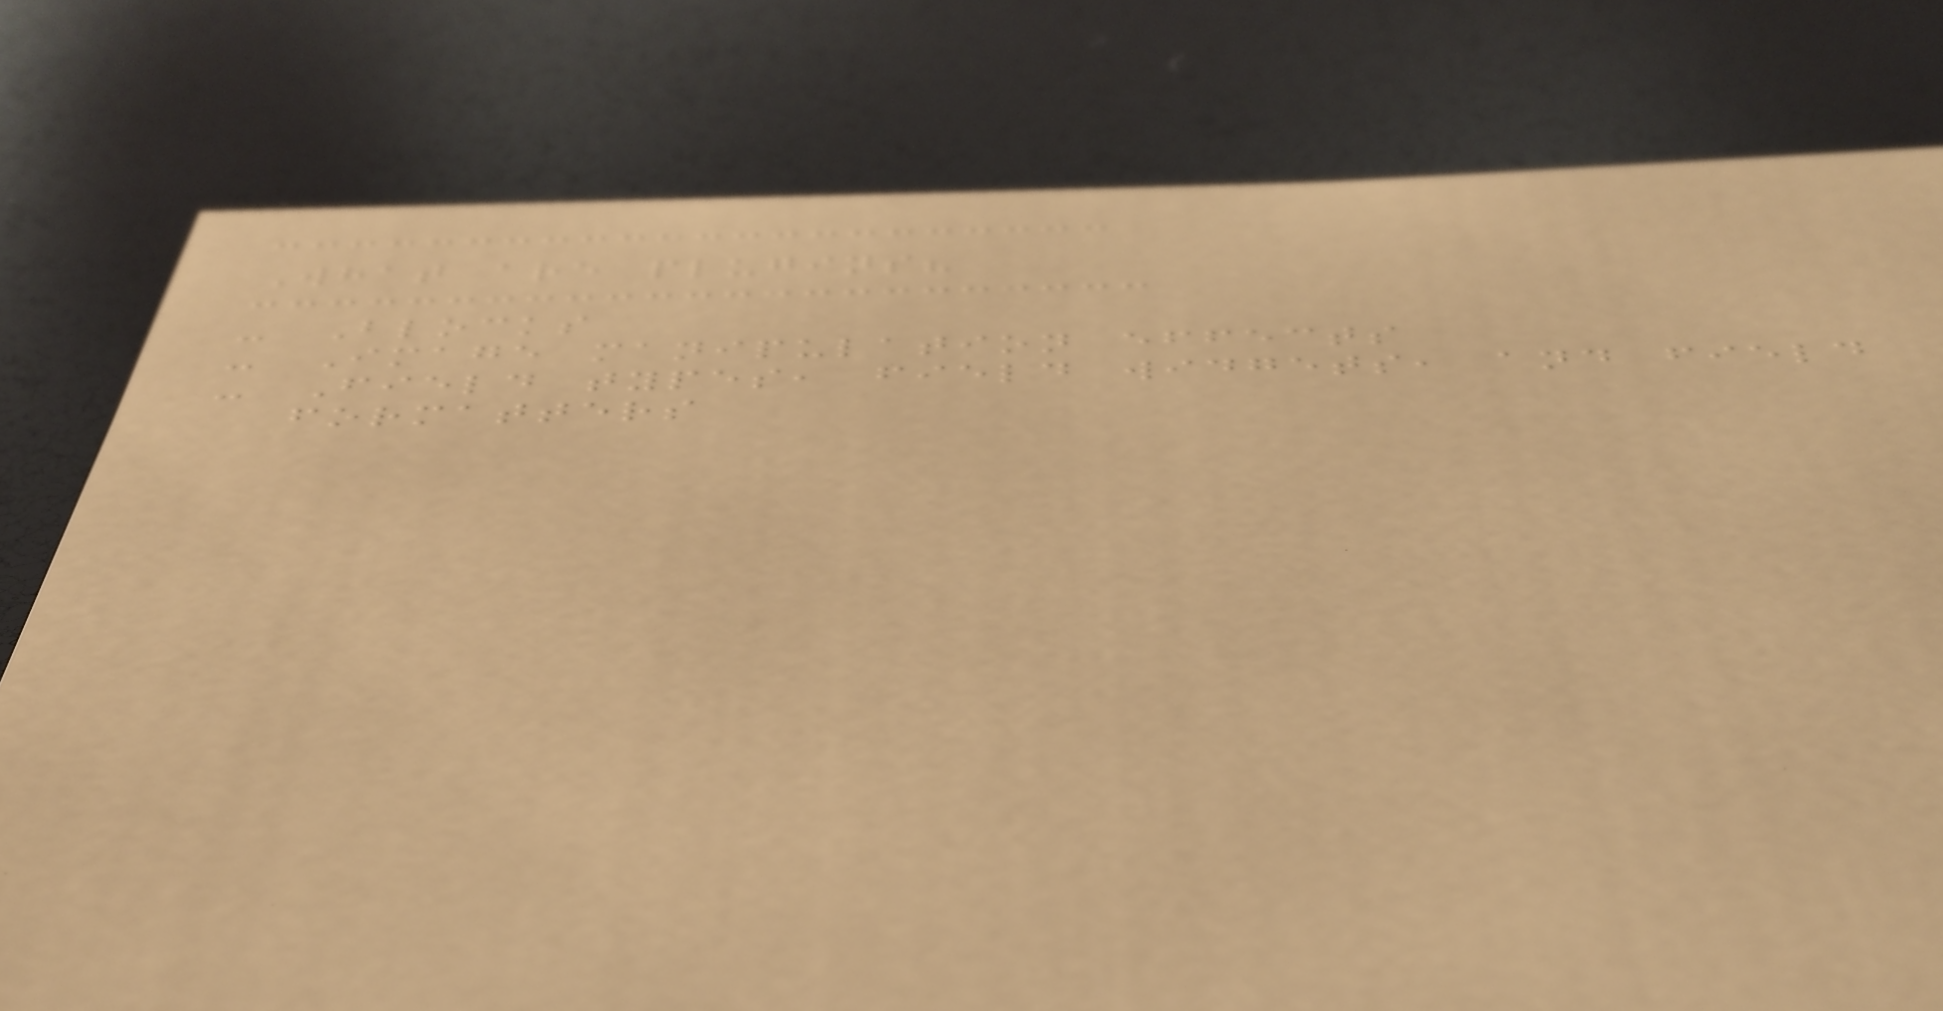What are plugins?
- Blocks
- Image manipulation effects
- Field types, field widgets, and field
formatters
